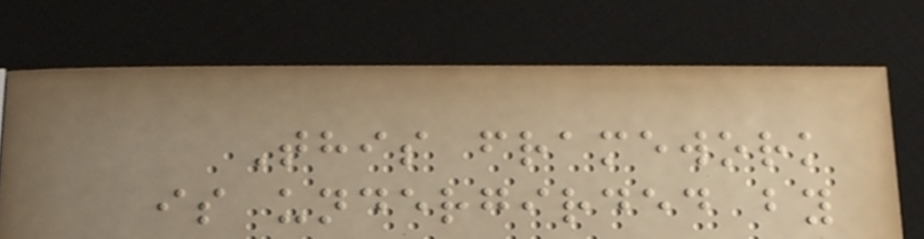This framework
is undergirded by
